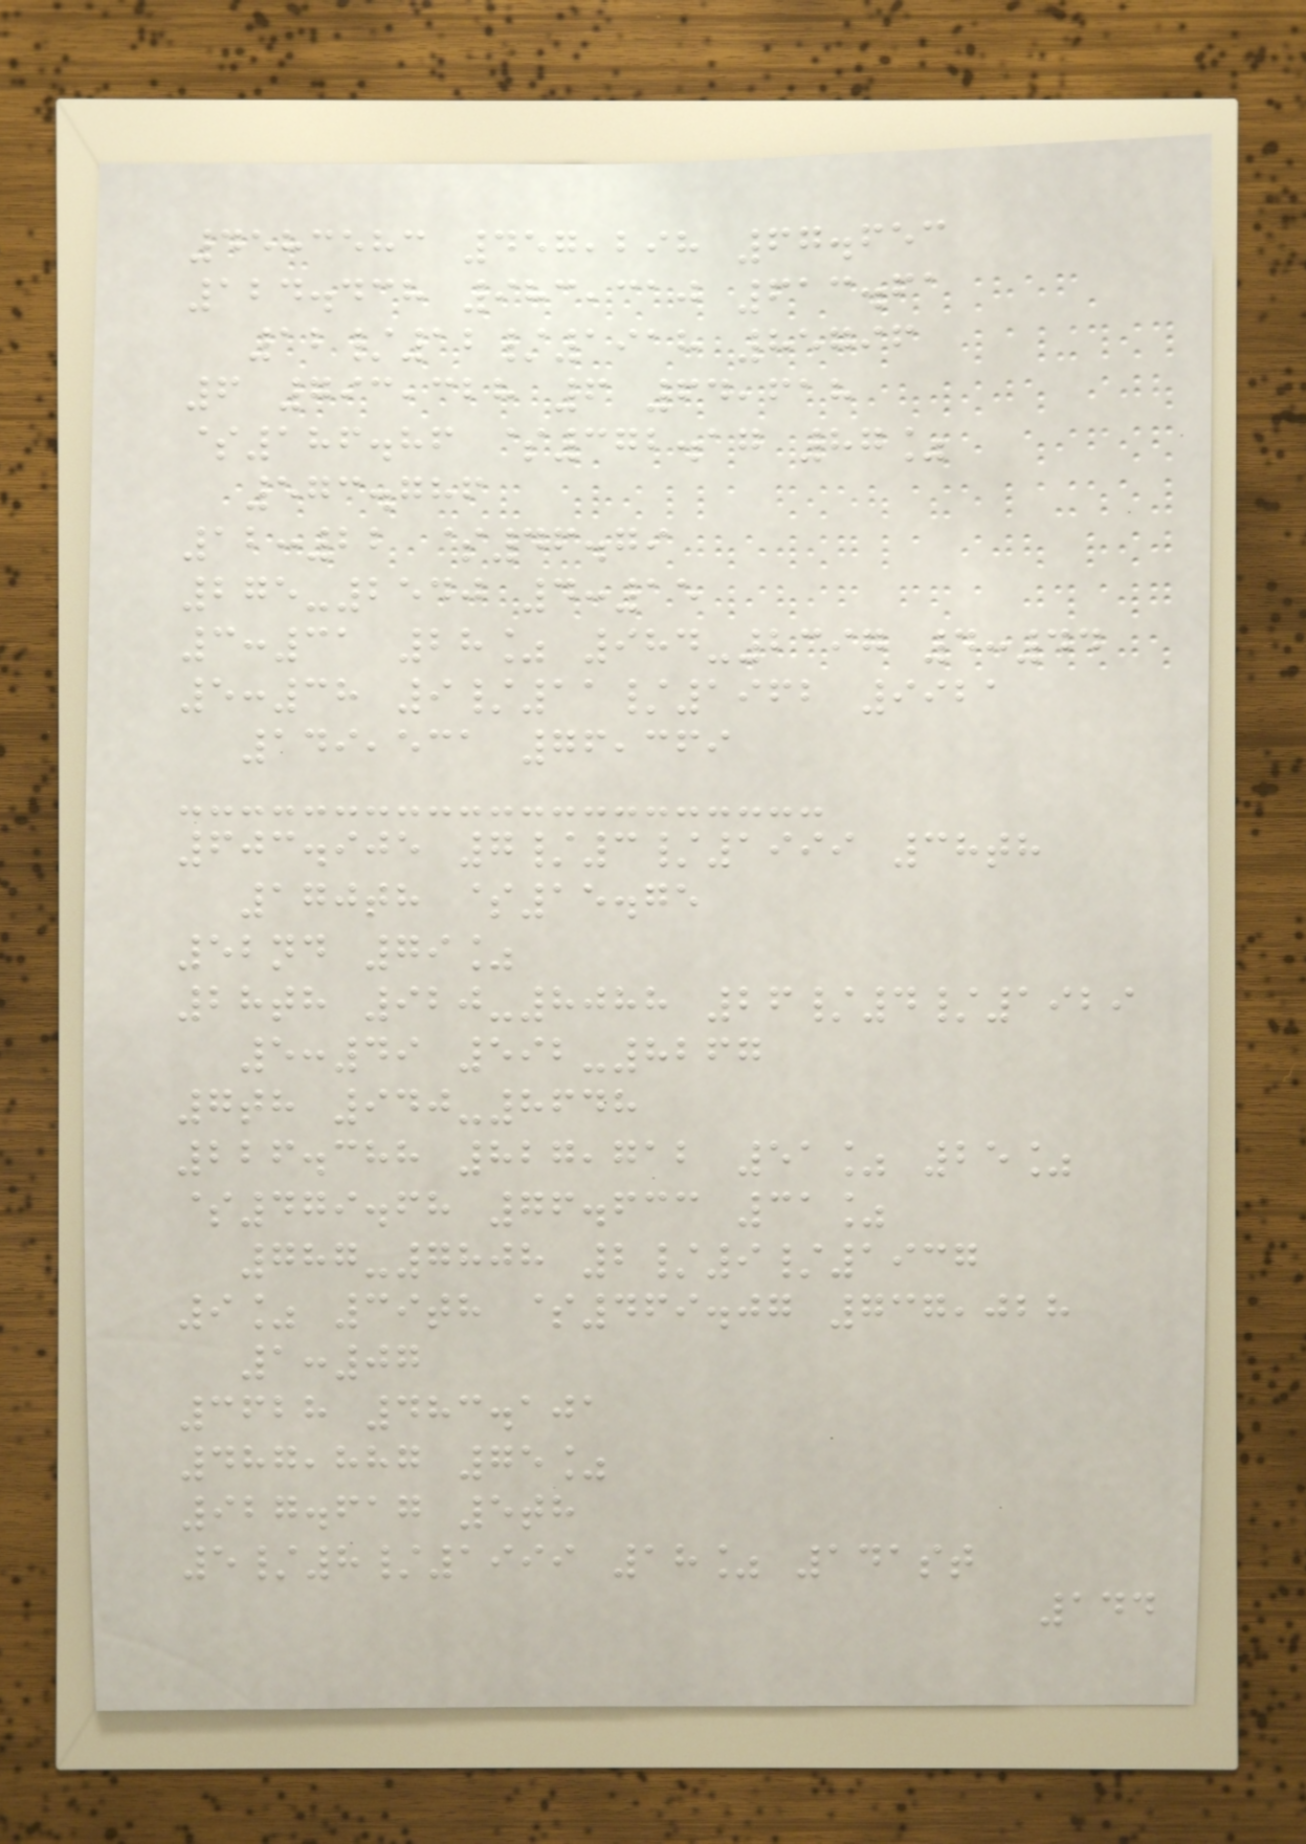4583583 457,298 67.653
124.438 983,310 613.61
12/12/1918 85796
6 793,328 6 64,618
$186.86 $372.17 87%
573.786
12:22 $46.79
275-2540 4:15
3:31 28% 984-2397 4:44
5:38 9/11/1962 9921
149,531 76,369
603.905 7/3/1999 38th
170th $15.75
52nd 79%
28th 920-8088 26/4/1929
5:49 592-8267
7th 940-8648
226.388 827,712 51% 25%
$479.68 76.633 31%
787-7808 2/9/1937
9% 39th $469.07 737,028
1:07
3628 483.101
487,887 75%
927.617 5th
5/8/1999 18% 141st
144
